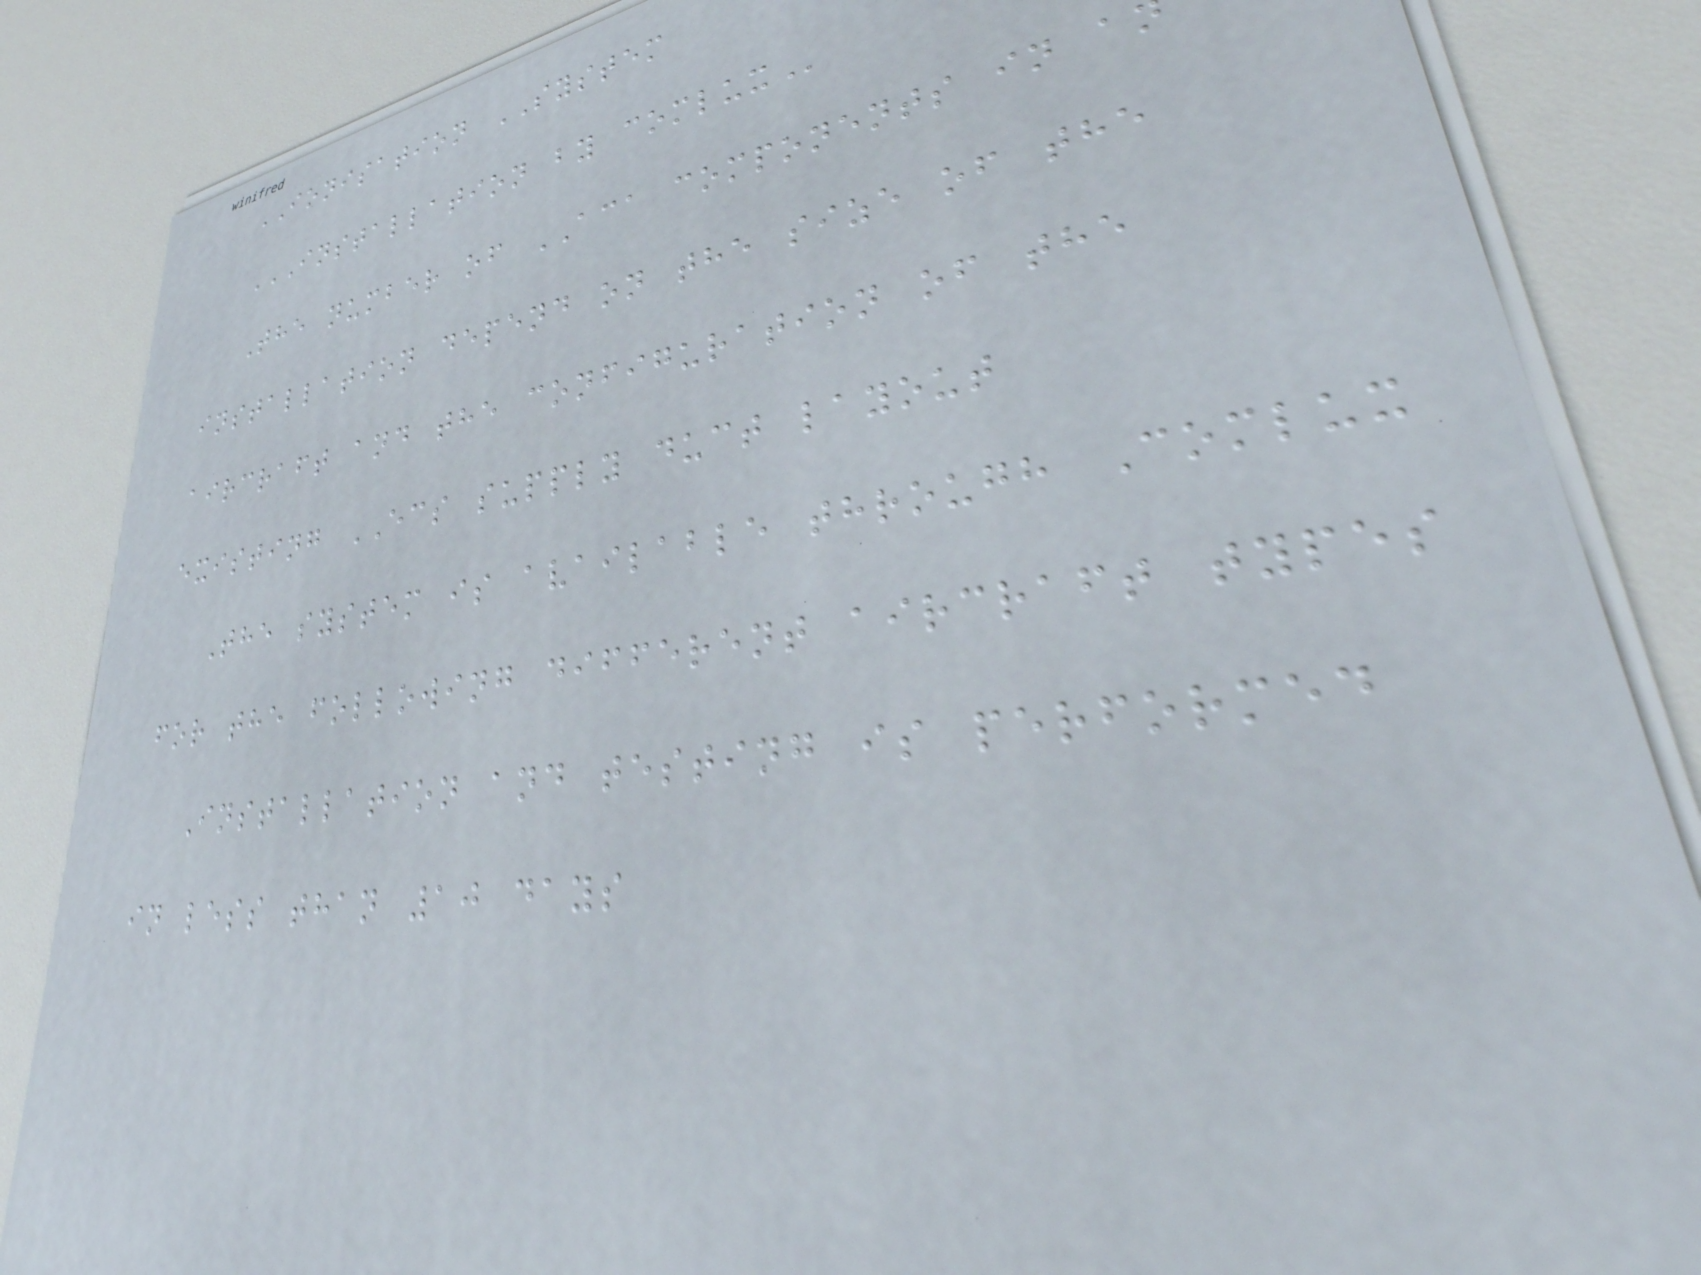IONISATION SYSTEM
INSTALLATION BY COMLUX
The number of ACA components in a
installation depend on the size of the
aircraft and the configuration of the
existing ECS supply duct layout
The system is available through Comlux
for the following different aircraft types
Installation and testing is performed
in less than 10 days
